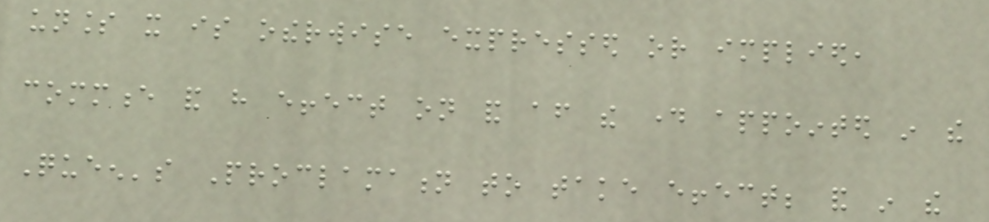unless it is otherwise expressed or implied,
commence and have effect on and after the day appointed in the
Queen's Proclamation to take effect; and in the
